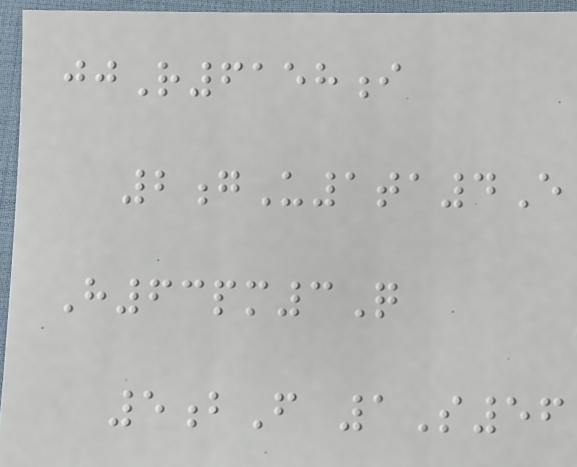jjR6158i
2gU1ta4E
H63pm3Q
5bF 1S56
